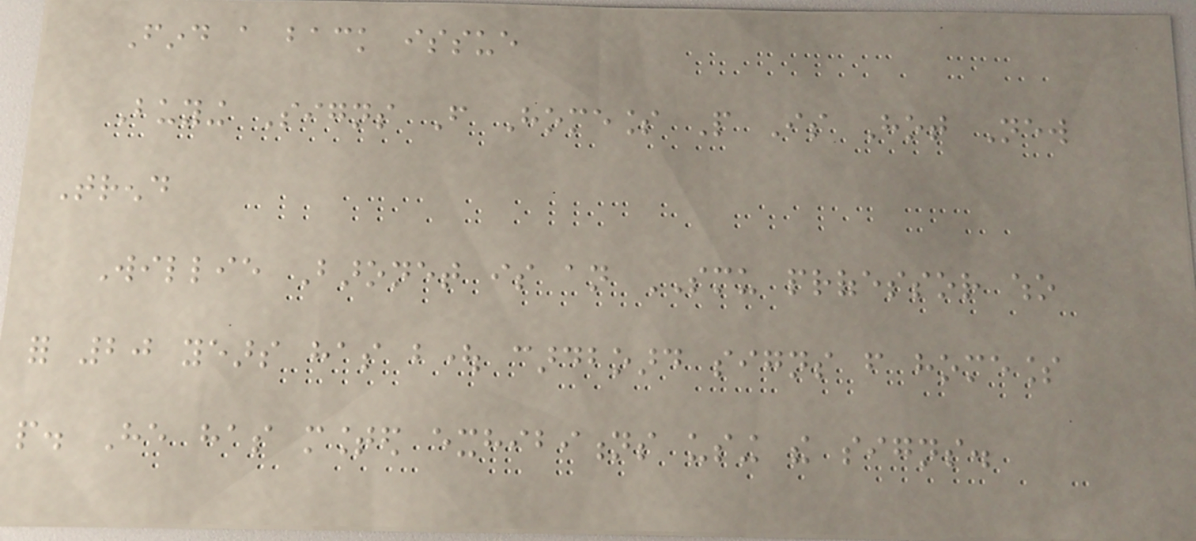Find a back issue
Buying Signs From Homeless People Is Hot New
Trend
Willie Baronet is an SMU professor who
for 20 years has bought cardboard signs from homeless
people. He has mounted exhibitions using the signs.
